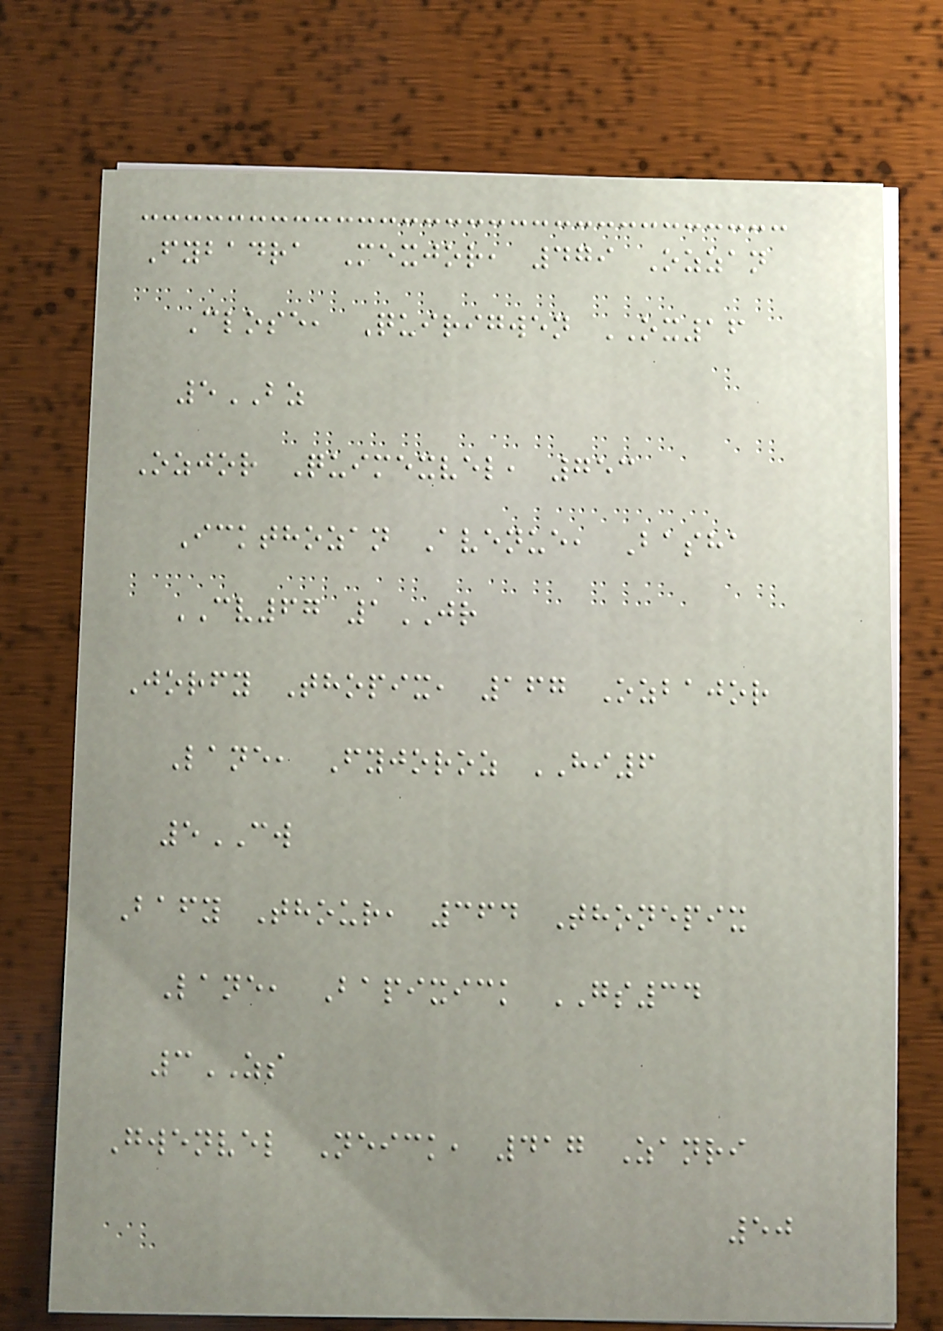Fybadra Mexjor, 479 Ozzan
Close, Quirigwen OX16
5BZ
Ozjor Quimexvel, 753
Ickthozan Avenue, Basha
CV67 1JR
Jorfy Thopix, 167 Ozbajor
Lane, Fyjoroz HI6
5CW
Bafy Thour, 364 Thonepix
Lane, Bapixick GS34
3ZS
Gwenvel Neick, 417 Zanri
50
